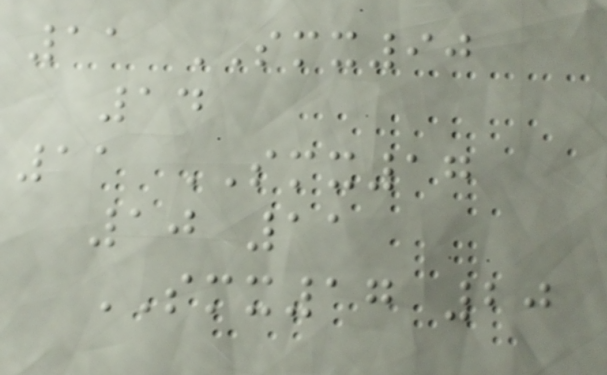11 SMX90
14
11 SMX17
10 11
SMX17 20
